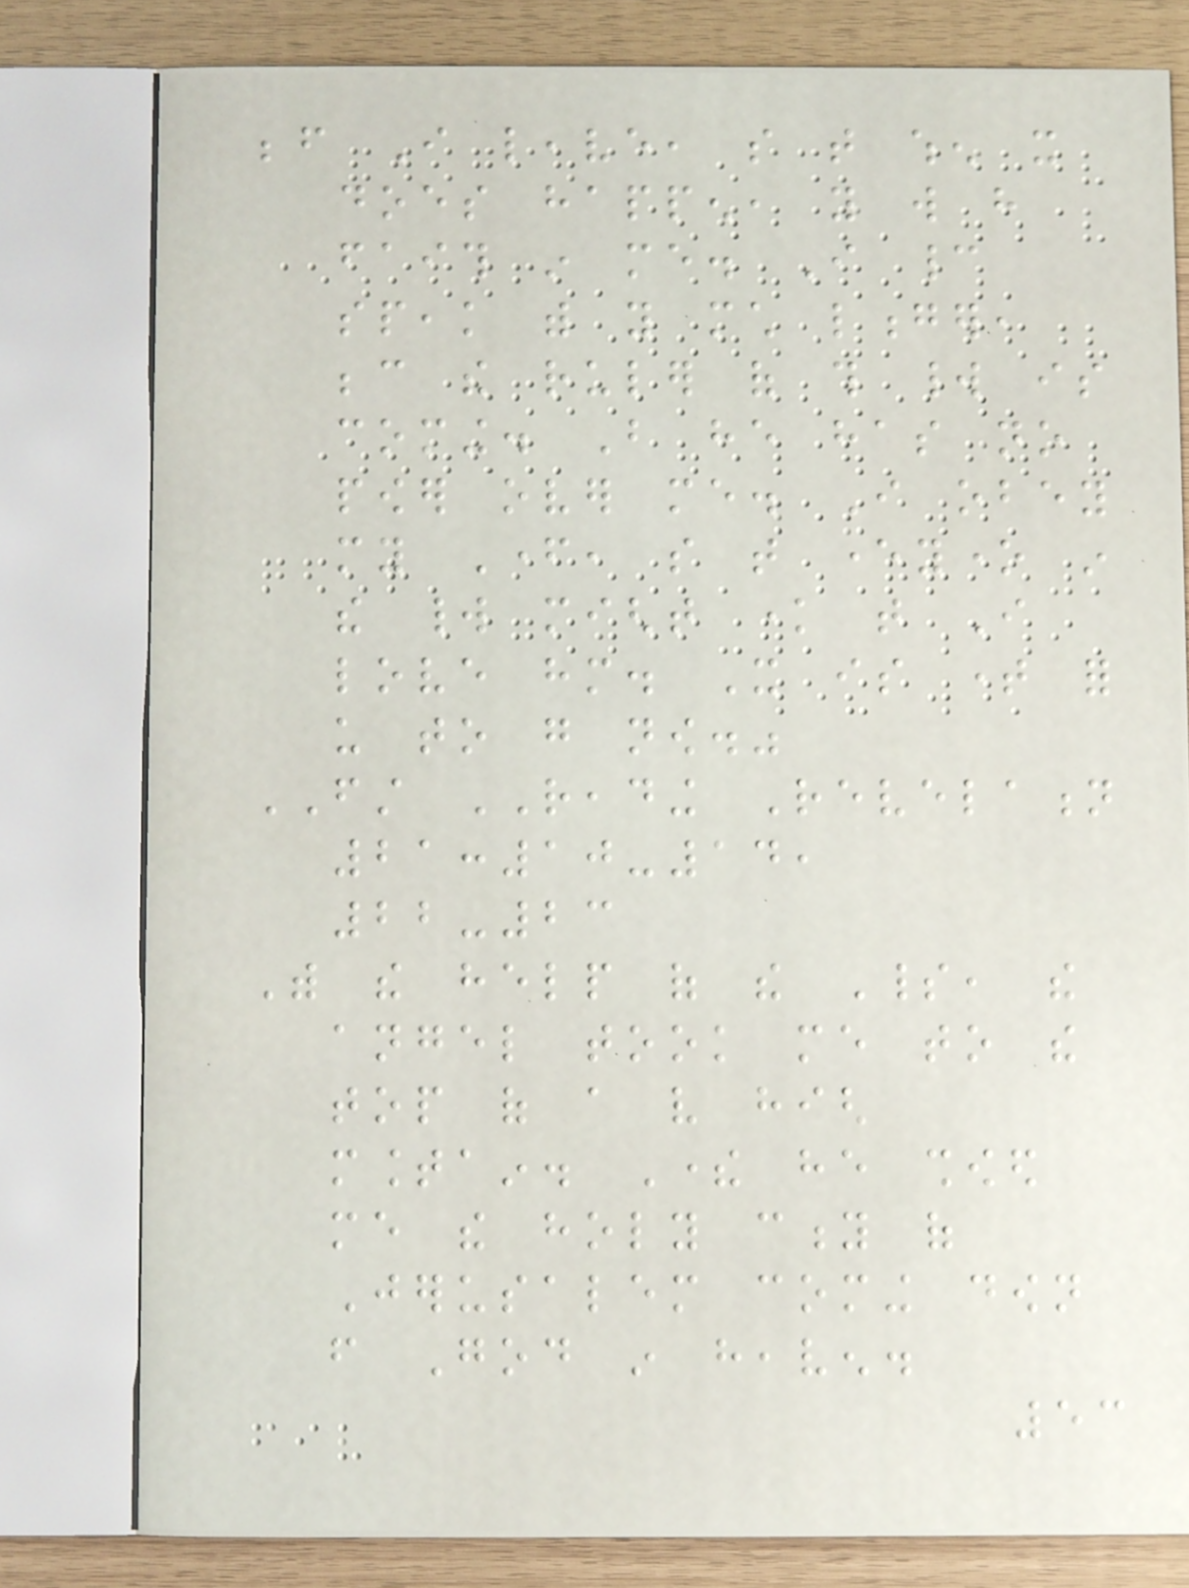before I leave, so that when it
does happen, you will have
faith in me. I cannot
speak with you much longer,
because the ruler of this world is
coming. But he has no
power over me. I obey
my Father, so that everyone in
the world might know that I
love him. It is time for
us to go now."
FIRST READING Revelation
21:10-14,
22-23
With the help of the Spirit, the
angel took me to the
top of a very high
mountain. There he showed
me the holy city of
Jerusalem coming down
from God in heaven.
53
